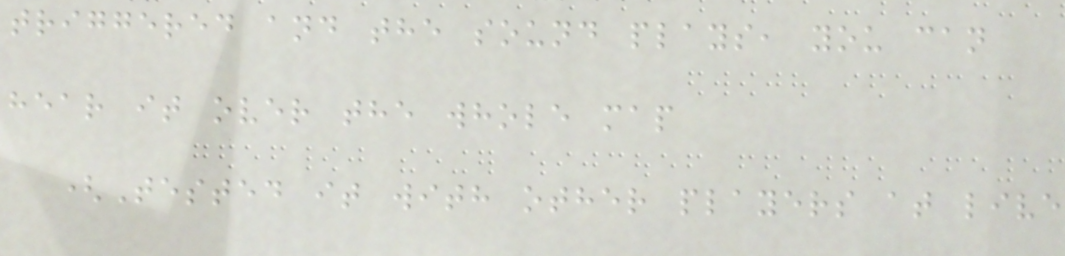triggered and the sound plays, you can
hear it over the whole map
(Tested it with other players at live
